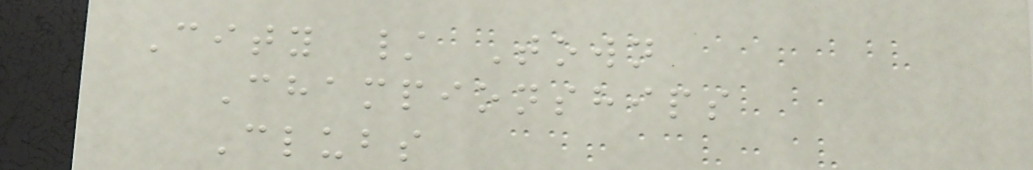City / Town
Championships
Clubs
